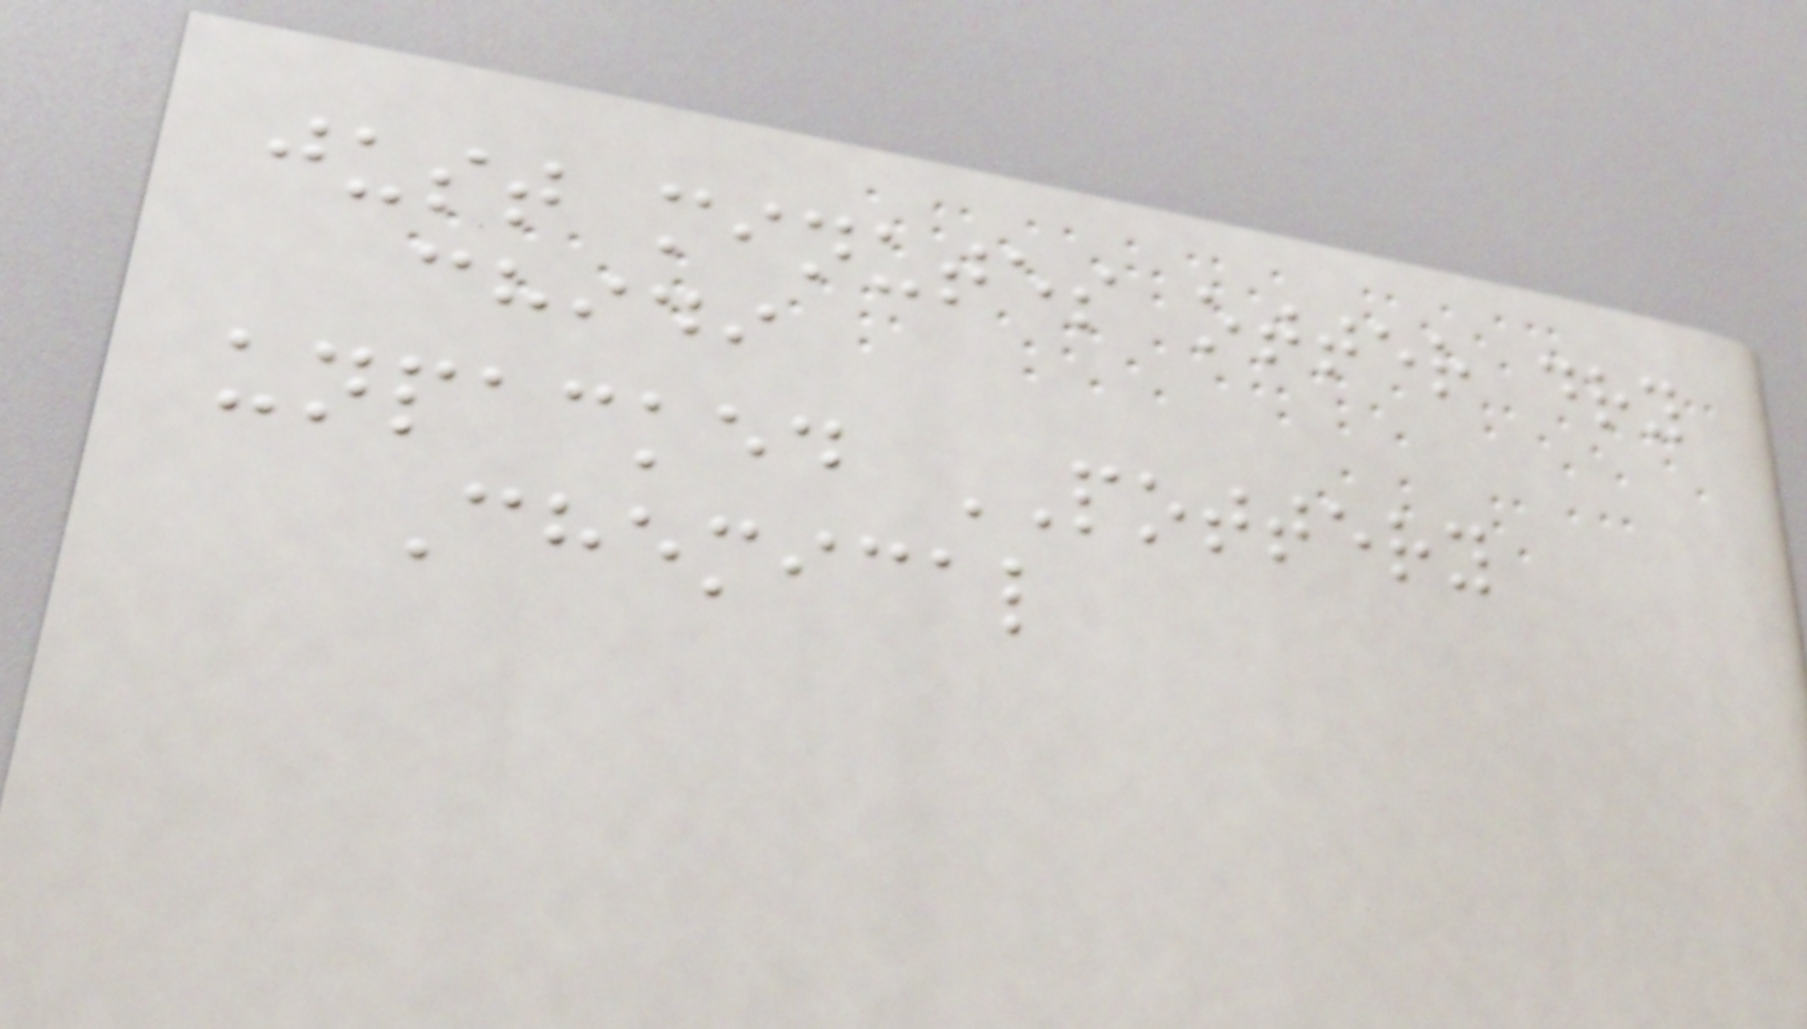just minutes otter dry
chidi
unpacked POTTERY
Chemical
